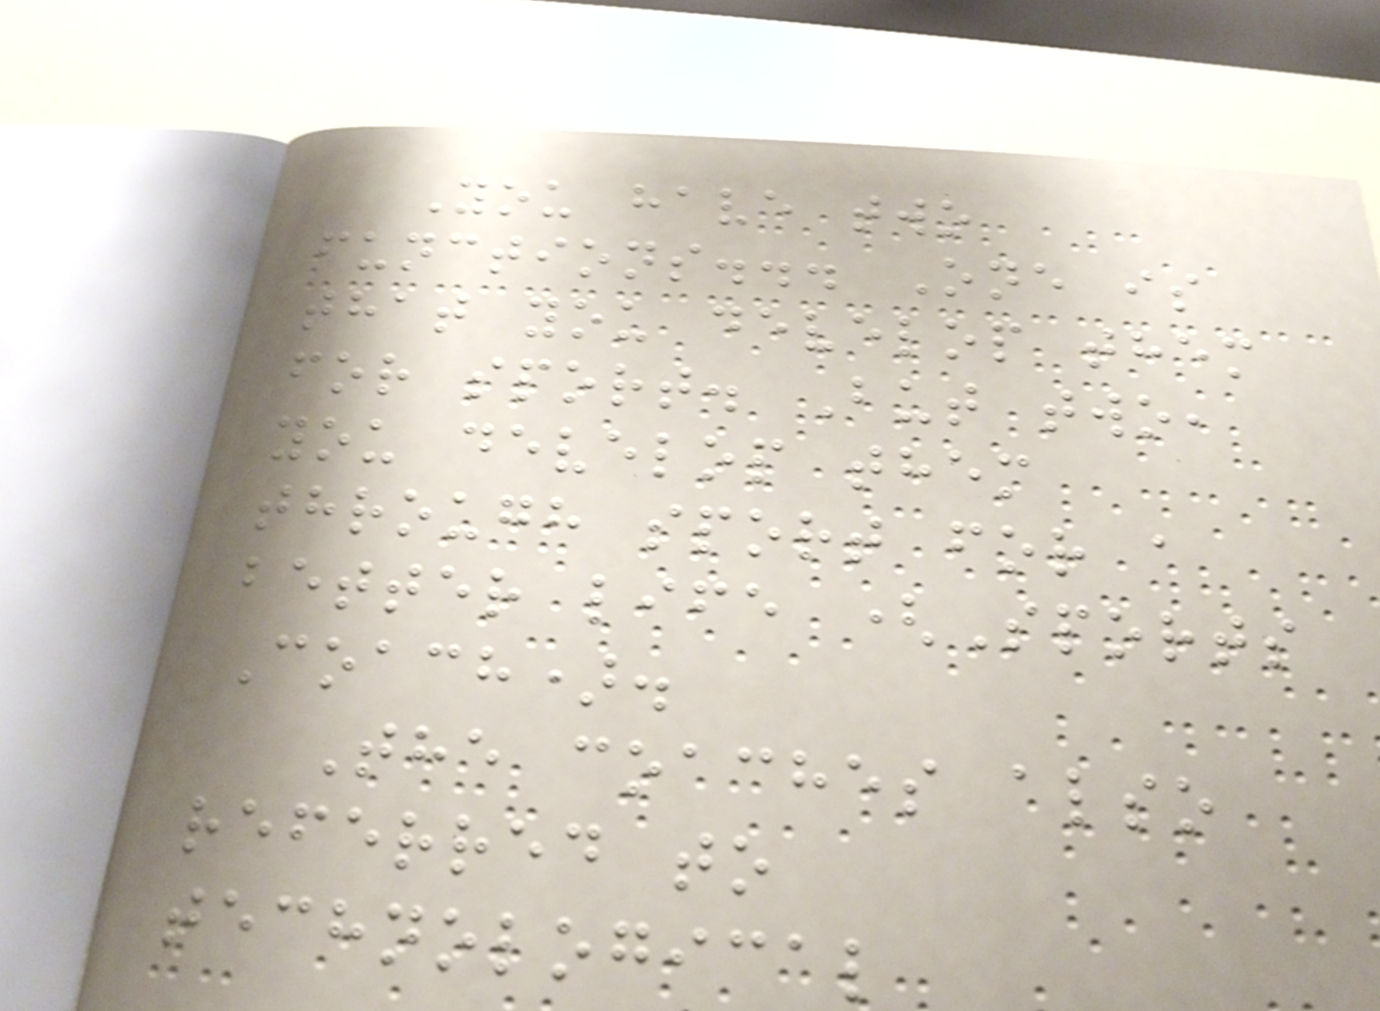You have two
functions... One is
that you develop them
for sport. But two,
you develop them
through sport for a
better life (Sports
Coach).
The coaches also
referred to
technological
